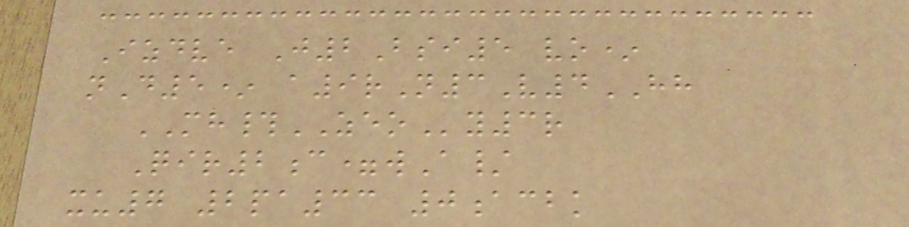Izdve J2Bsi5 vo*
nD5* a9rN3V4HH
MH#ZEOy3r
Qir2c=wA/
xu7 2pa33 0acbk
